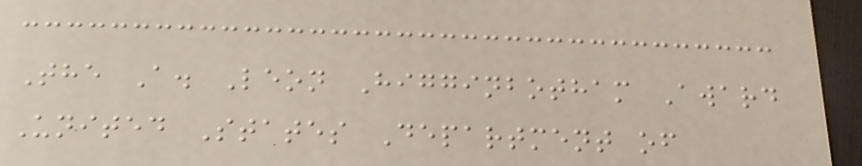The A. Leon Higginbotham Award
United States Department of
